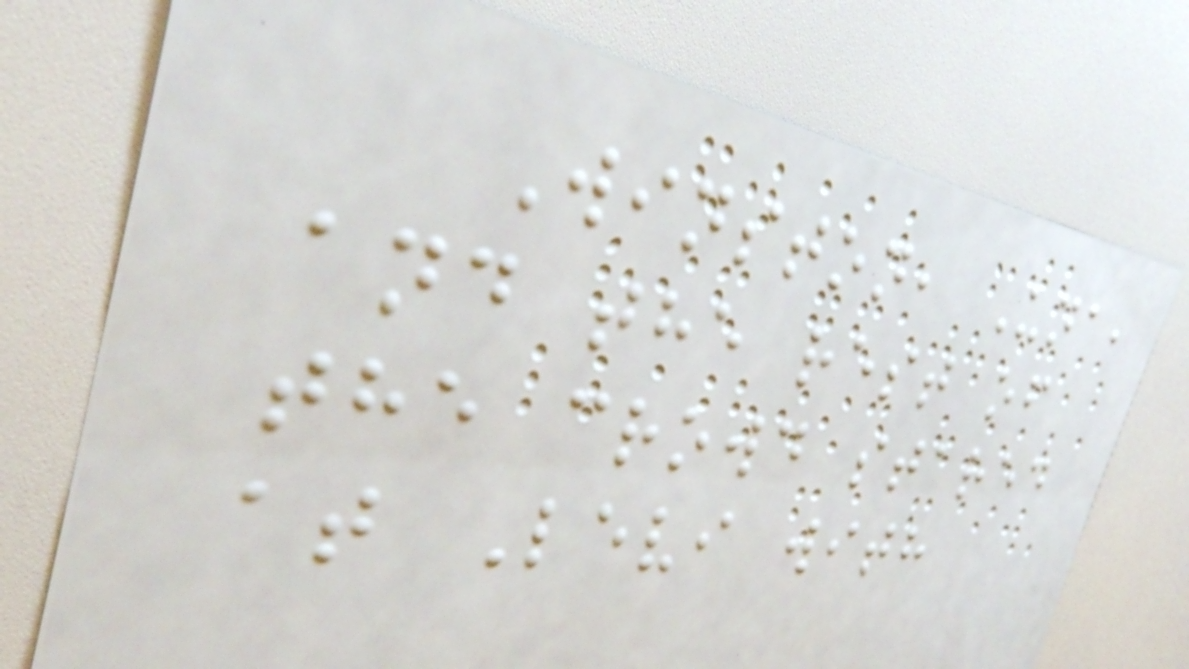Winston, Una,
and the rest of
the crowd stared
at Levi with
